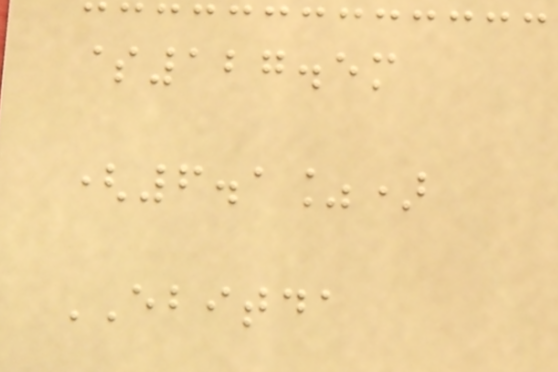$127.5m
(6.1%)
EBITDA
